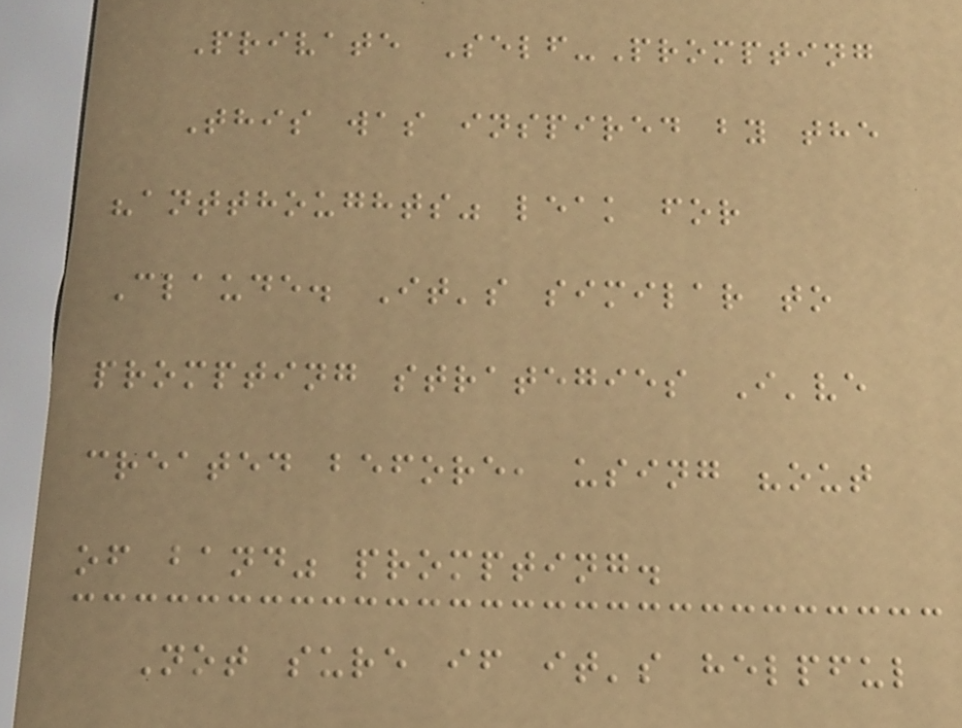Private Self-Prompting
This was inspired by the
"antthoughts" leak for
Claude. It's similar to
prompting strategies I've
created before, using "out
of band" prompting.
Not sure if it's helpful
